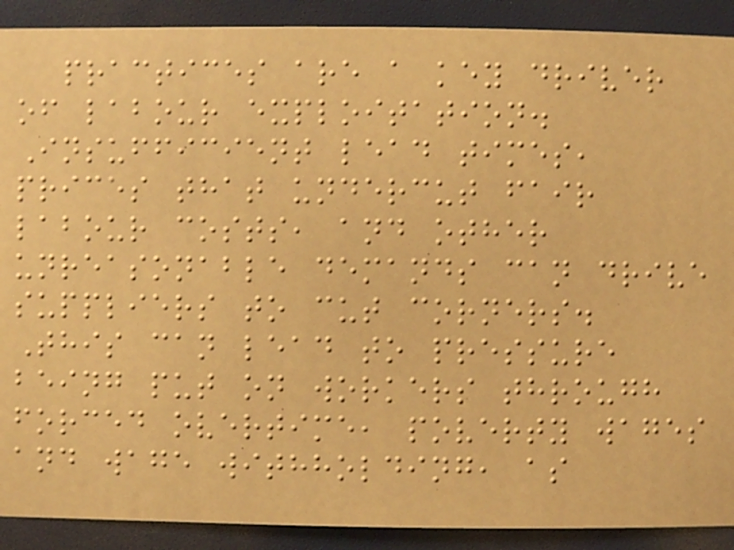practices are a key driver
of labour exploitation.
Insufficient lead times,
prices that undercut fair
labour costs, and other
unreasonable demands can drive
suppliers to cut corners.
This can lead to pressure
being put on workers through
forced overtime, poverty wages
and wage withholding, as
